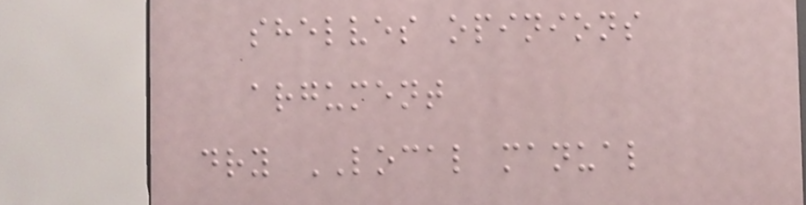shelves opinions
argument
dry LOCAL manual
